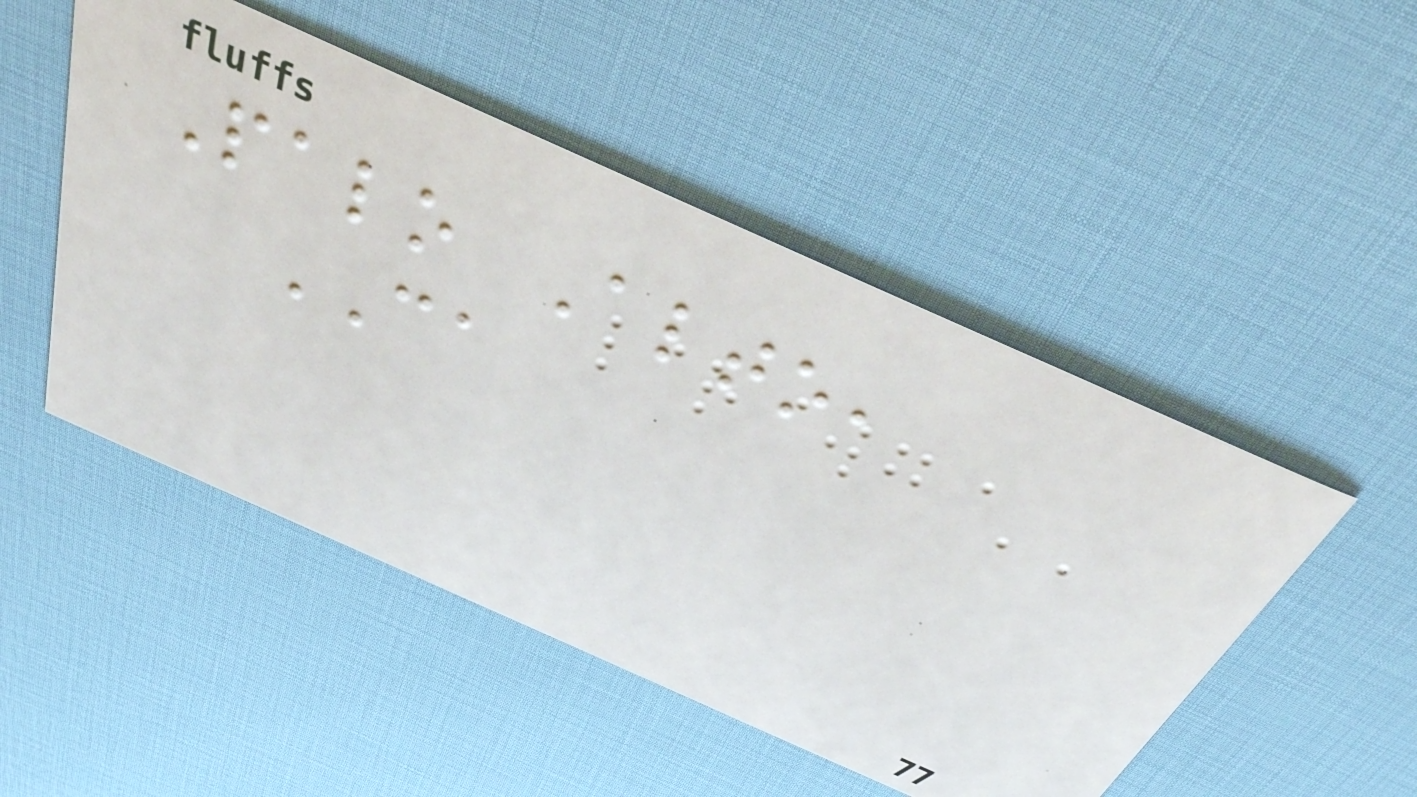Palo Alto,
CA
